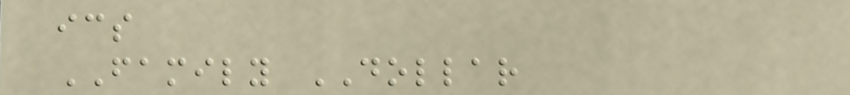ics
FAMILY DOLLAR
